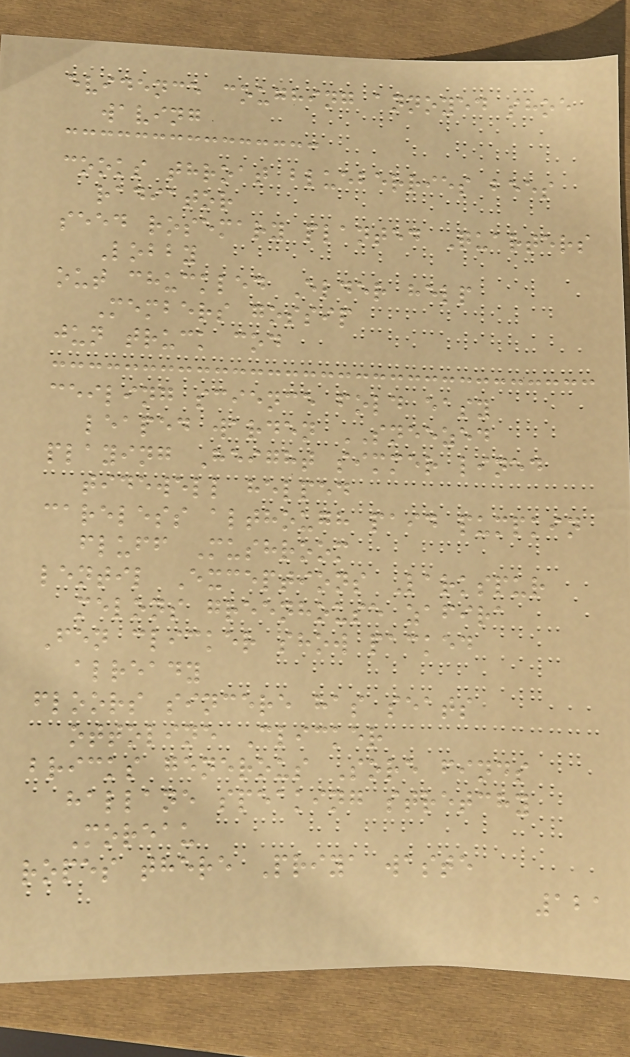evidence coughing annoyed shoe
waving
cooks throat blueberries bees
radiator
seed rosemary planted Quarters
Lobby
out chuckled Elder help
Members gossip
jun truck cod
ceiling science fold easy
leaped warden SNEEZED
playing Height simmer lined
tidewell helped
careless although paid pumpkin
fluff Mushroom
lentil Exceptions Larkspur
melons greenhouse zafira
Fen clicker show packed
already
floors sincere has seats
ottoline Clicker
bricks generous Sore finds
hallane speaking stretchy
Moreau
ropes there Priya waste
121
